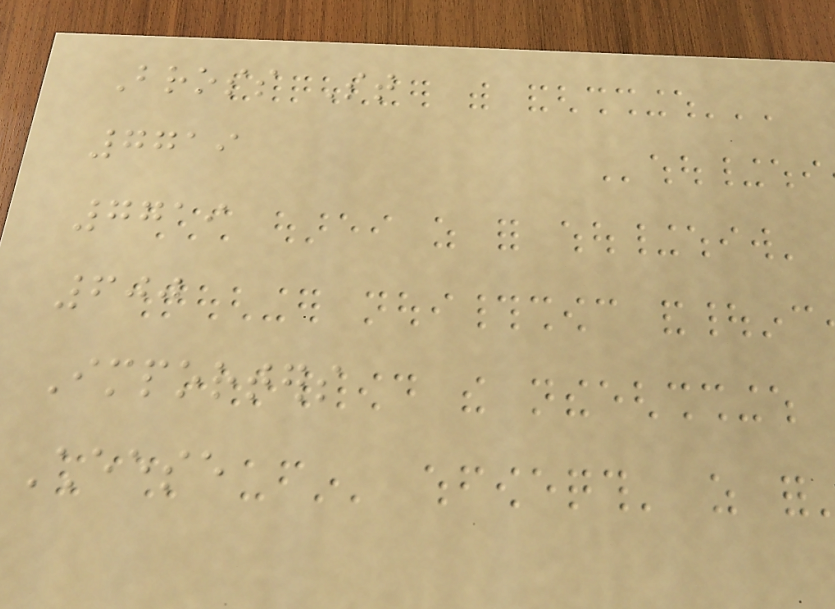Bross St
7719
7719
600
Importers
Cheese
